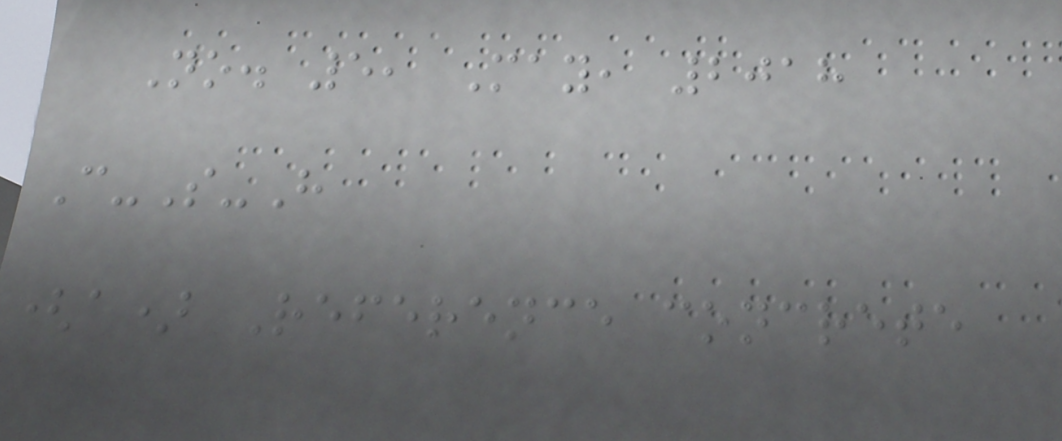No. 5, May, 2018
C-S-H
(a) Reference concrete
